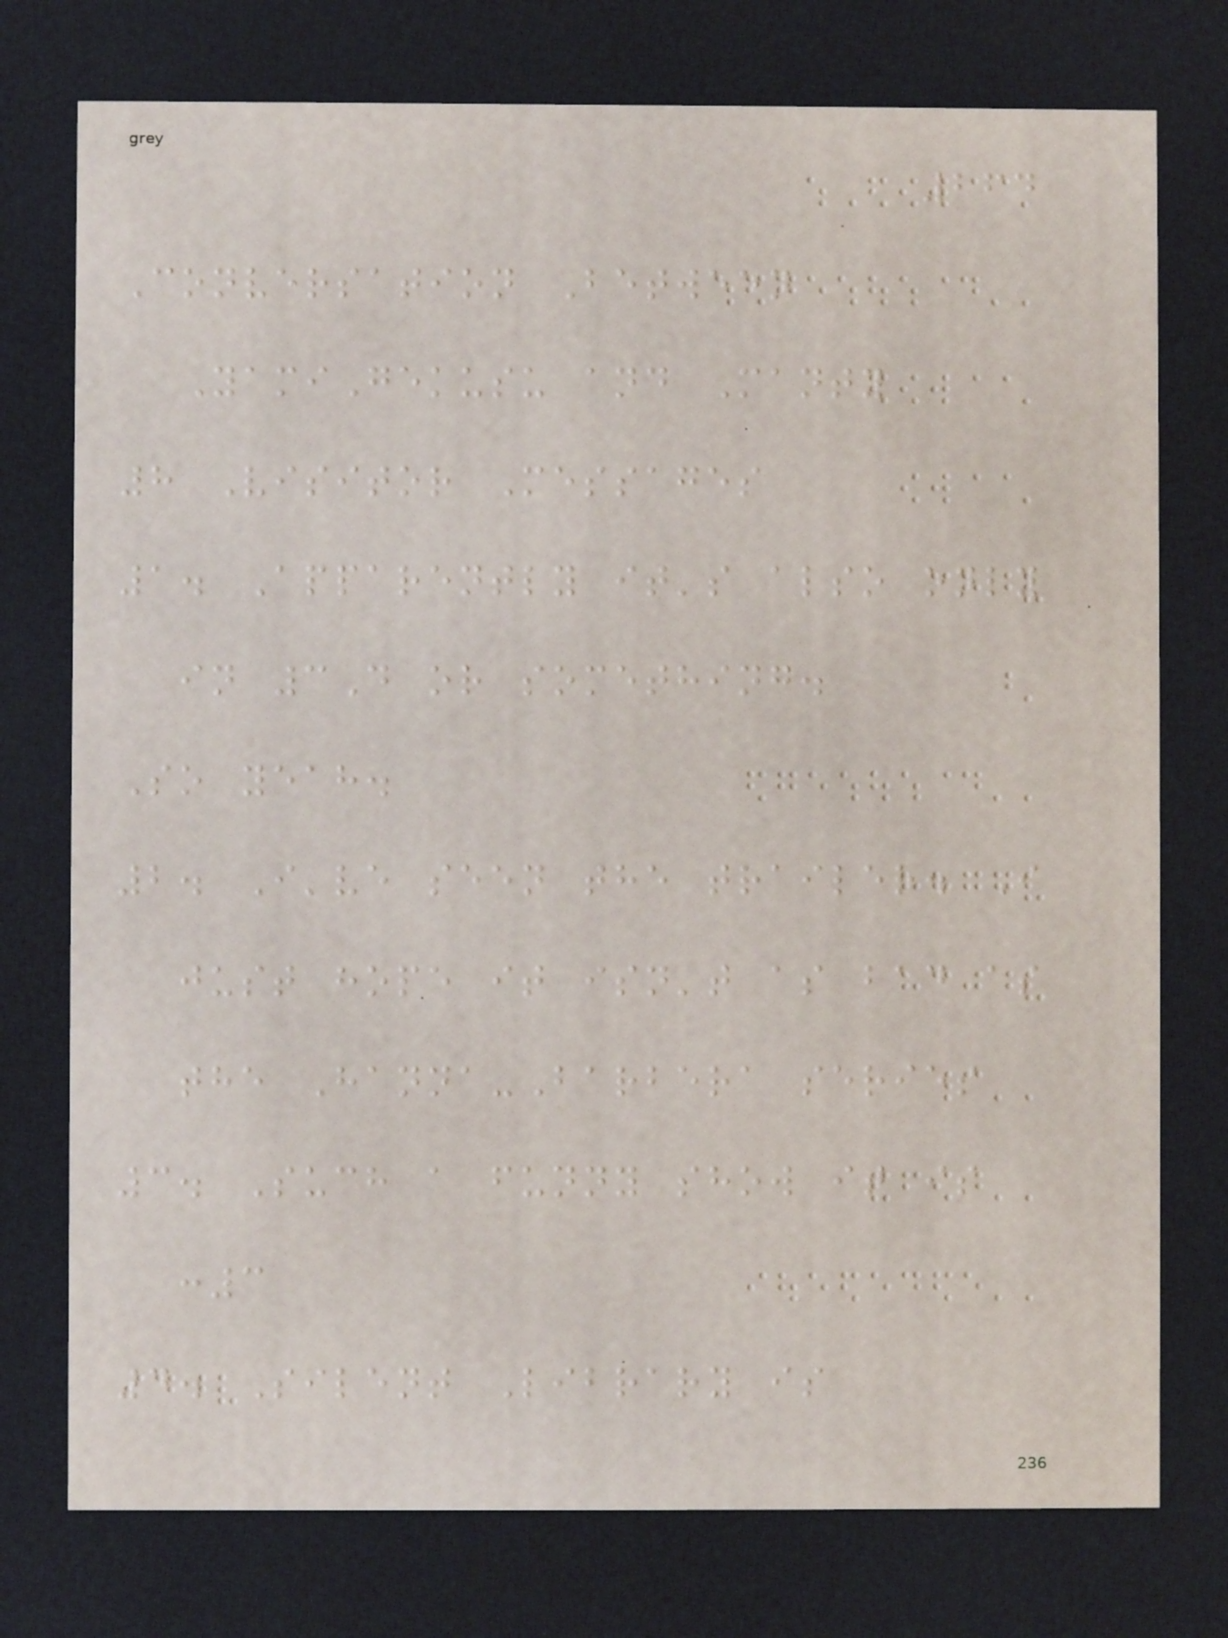264
Conversation Between
YamiGekusu and Manty
8 Visitor Messages
1. Apparently it's also only
in 3D or something.
So yeah.
2. I've seen the trailer. I
just hope it isn't as bad as
the Hanna-Barbera series
3. Such a funny show it is
:3
4. Silent Library is
